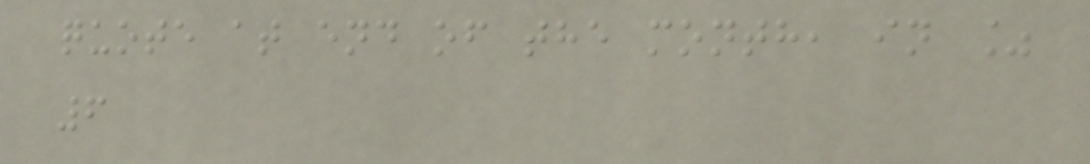quote at end of the month, in %
6
